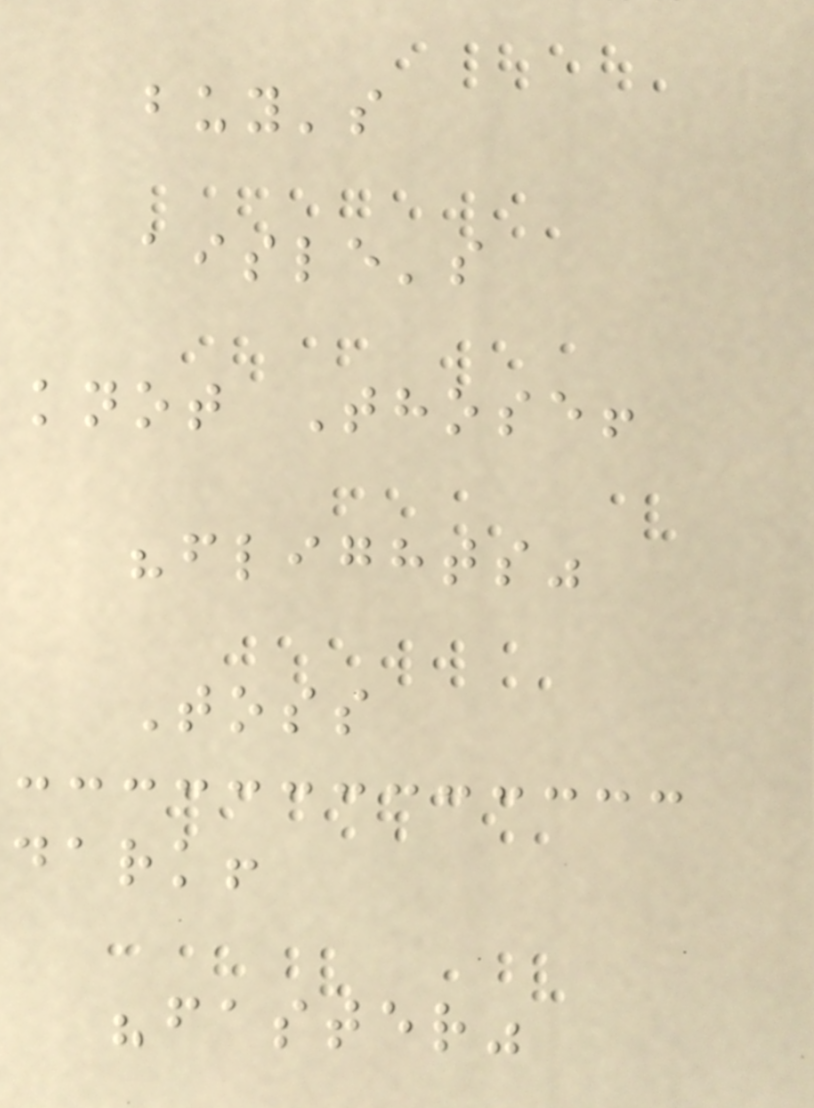buy's
aisle's
knot Those!
"flights"
Toss
dark!
"faster"
